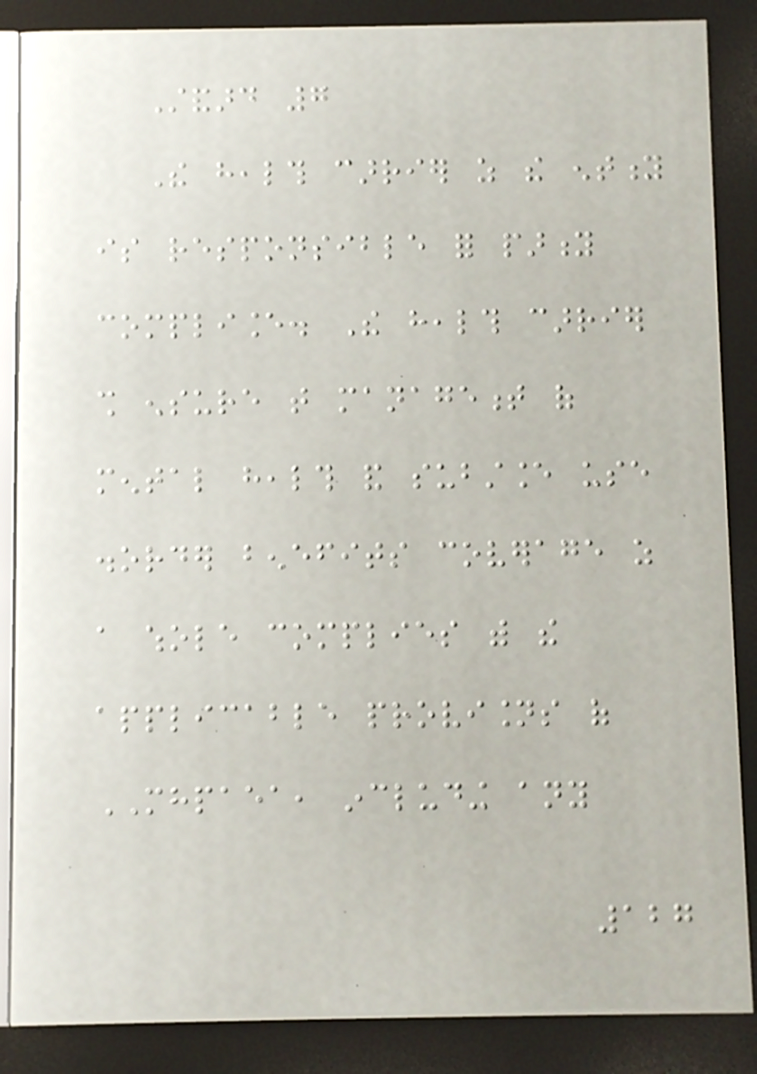Standard 7
The health carrier as the entity
is responsible for parity
compliance. The health carrier
shall ensure that management of
mental health and substance use
disorder benefits coverage as
a whole complies with the
applicable provisions of
MHPAEA, including any
127
